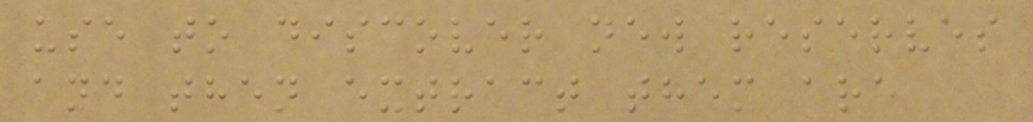use to discover new reserves
and then extract them are
